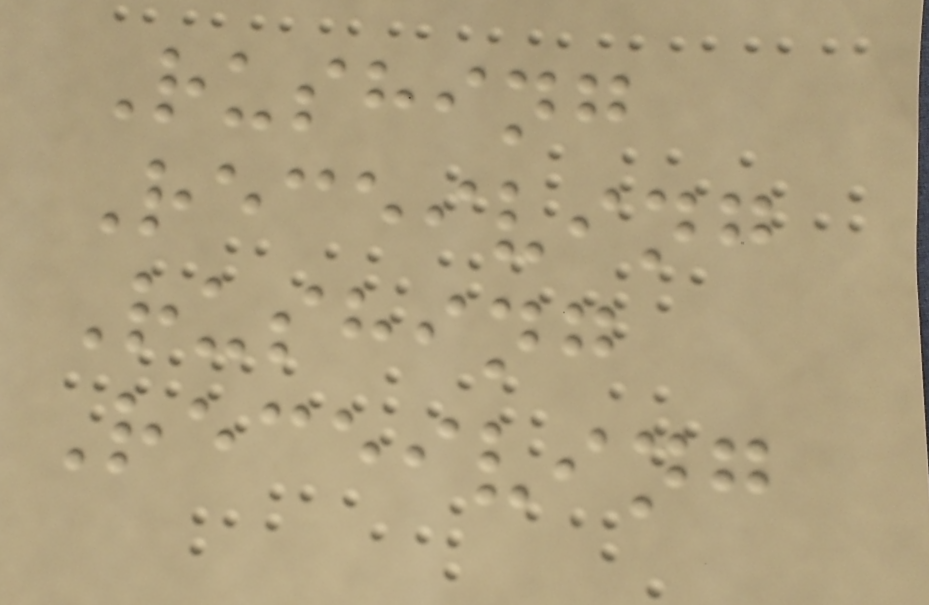Rushing
Receiving
Rushing
Receiving
